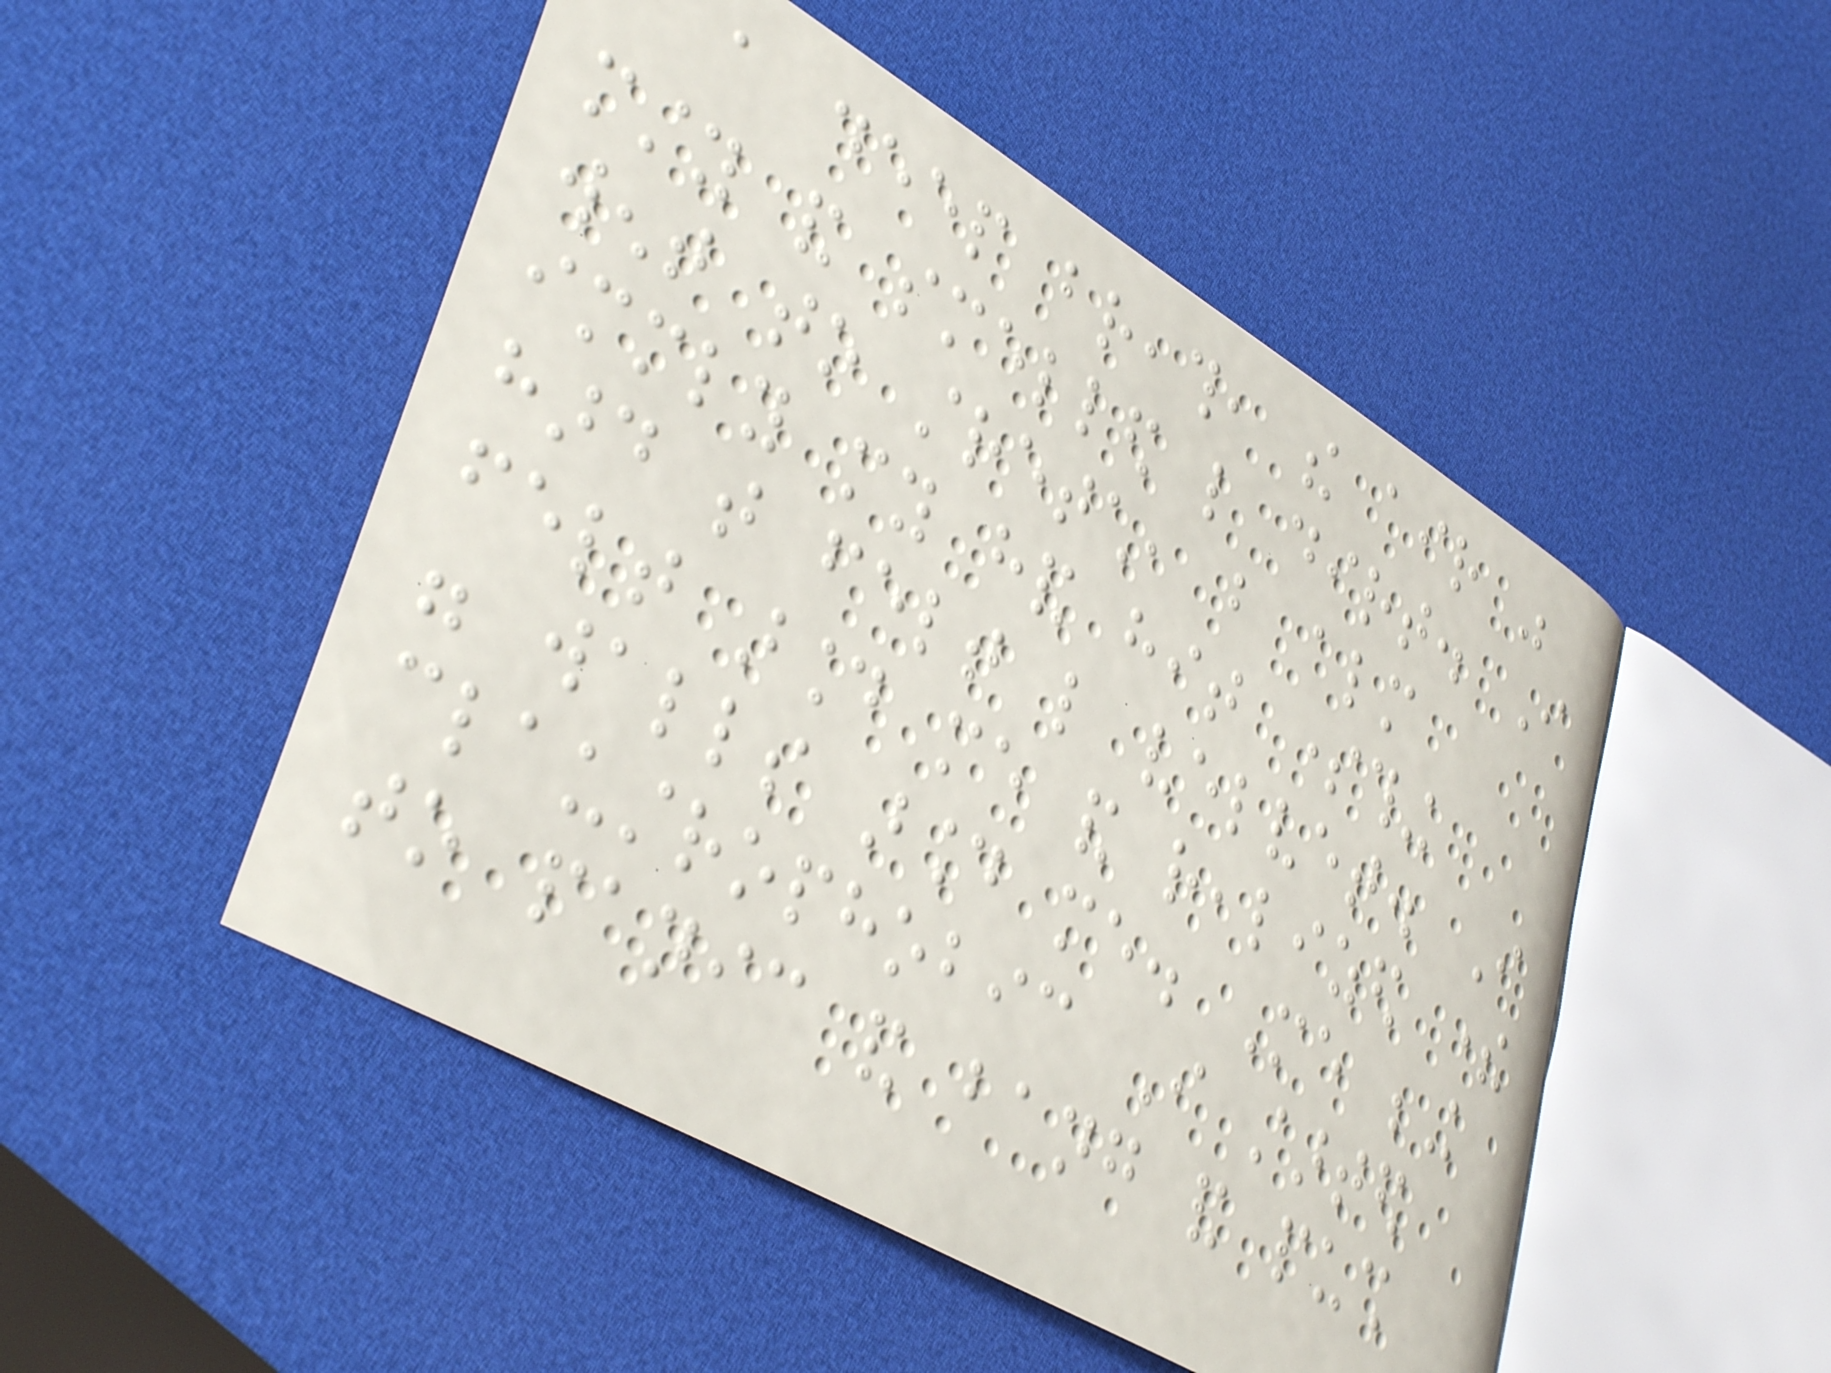a deep breath, the air was
musty and smelled like dirt. I
went to stretch, but almost
immediately my hand hit something
hard that felt like velvet. I
felt around me and realized there
were walls around me. Me being
claustrophobic I started
to panic and bang and push
